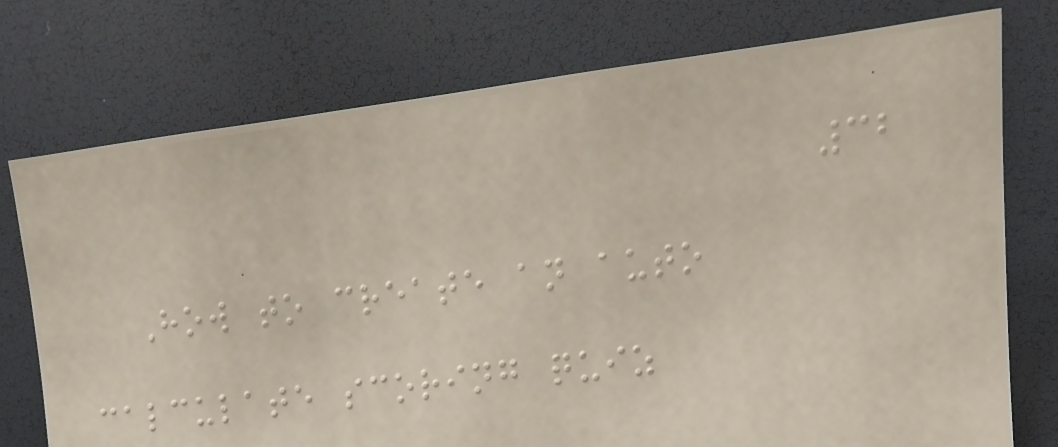32
How to create an auto
calculate scoring quiz
